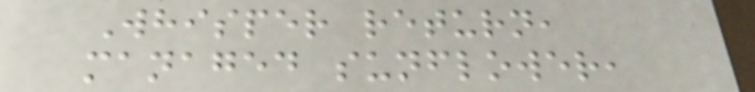Whisper return,
managed sunflower,
